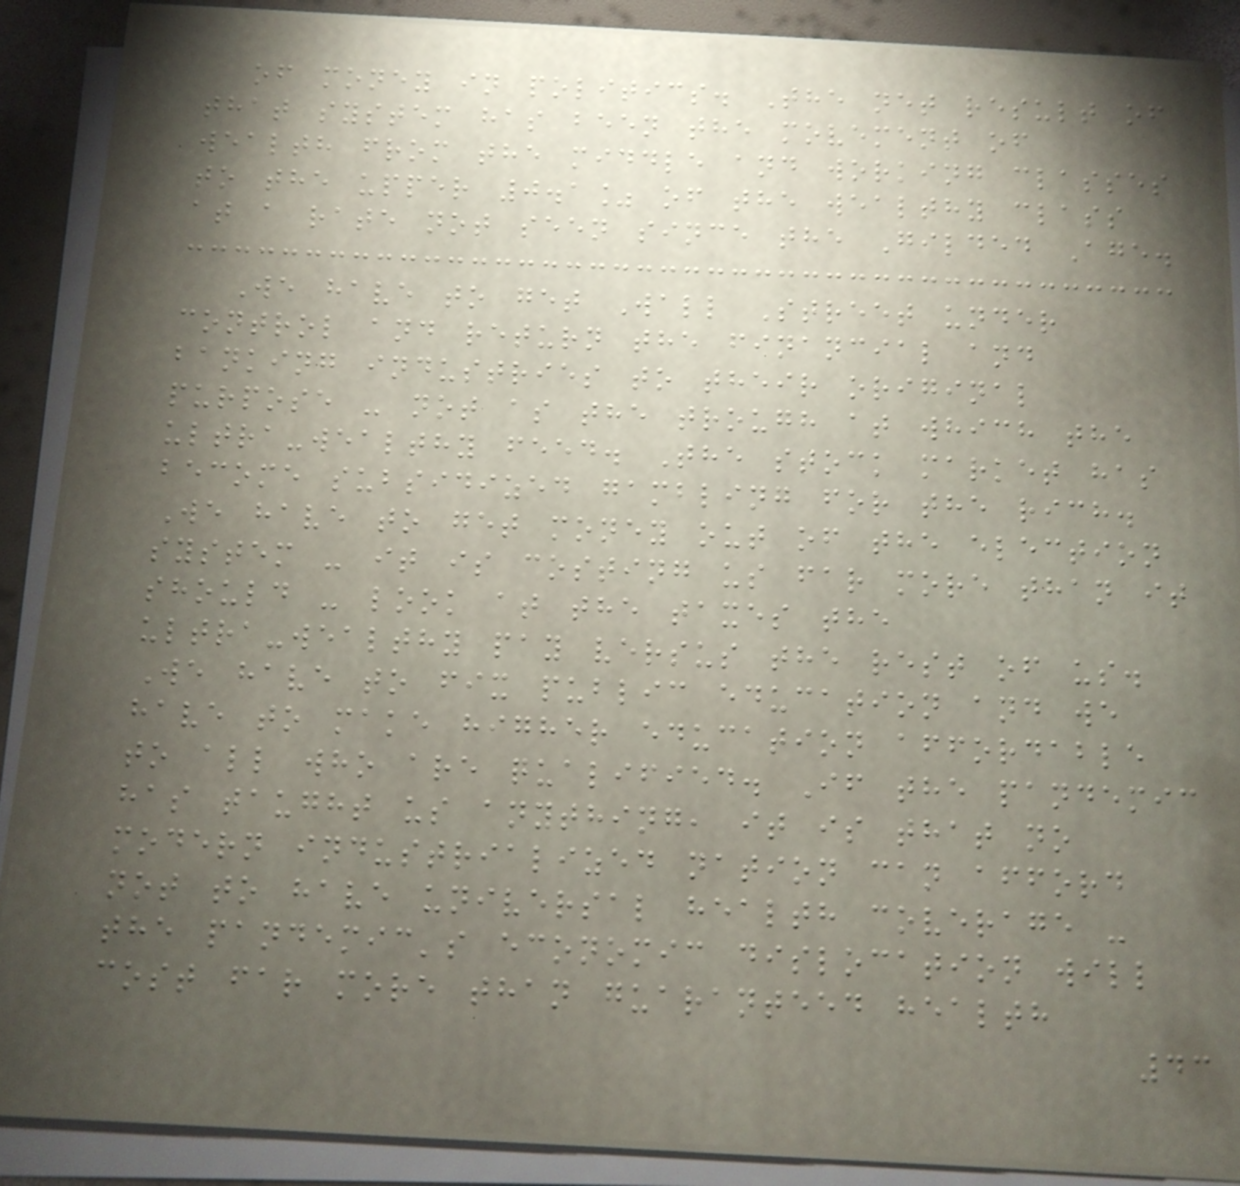of money in politics. The net result of
that system has been the movement of
wealth from the middle and working classes
to the upper 0.1% of the wealthy class
at a rate not seen since the Gilded Age.
We have to get Wall Street under
control and return the financial and
banking industries to their original
purpose - not as the trough at which the
ultra-wealthy feed. The stock market has
become subsidized gambling for the rich.
We have to get money out of the election
system - it is costing us far more than it
should - look at the taxes the
ultra-wealthy pay versus the rest of us.
We have to fix public education and we
have to make higher education affordable
to all who are qualified. If the pandemic
has taught us anything, it is that no
modern industrialized nation can afford
not to have universal health coverage -
the pandemic's economic dislocation will
cost far more than guaranteed health
43
